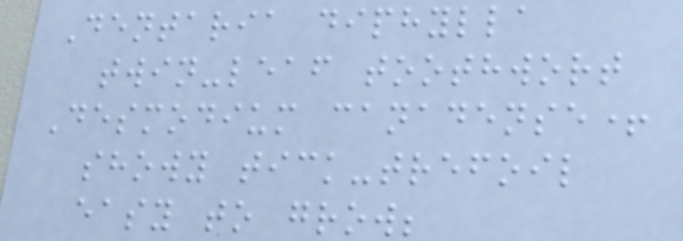Dentaria diphylla
twin-leaf toothwort
Desmodium canadense+
showy tick-trefoil
easy to grow;
